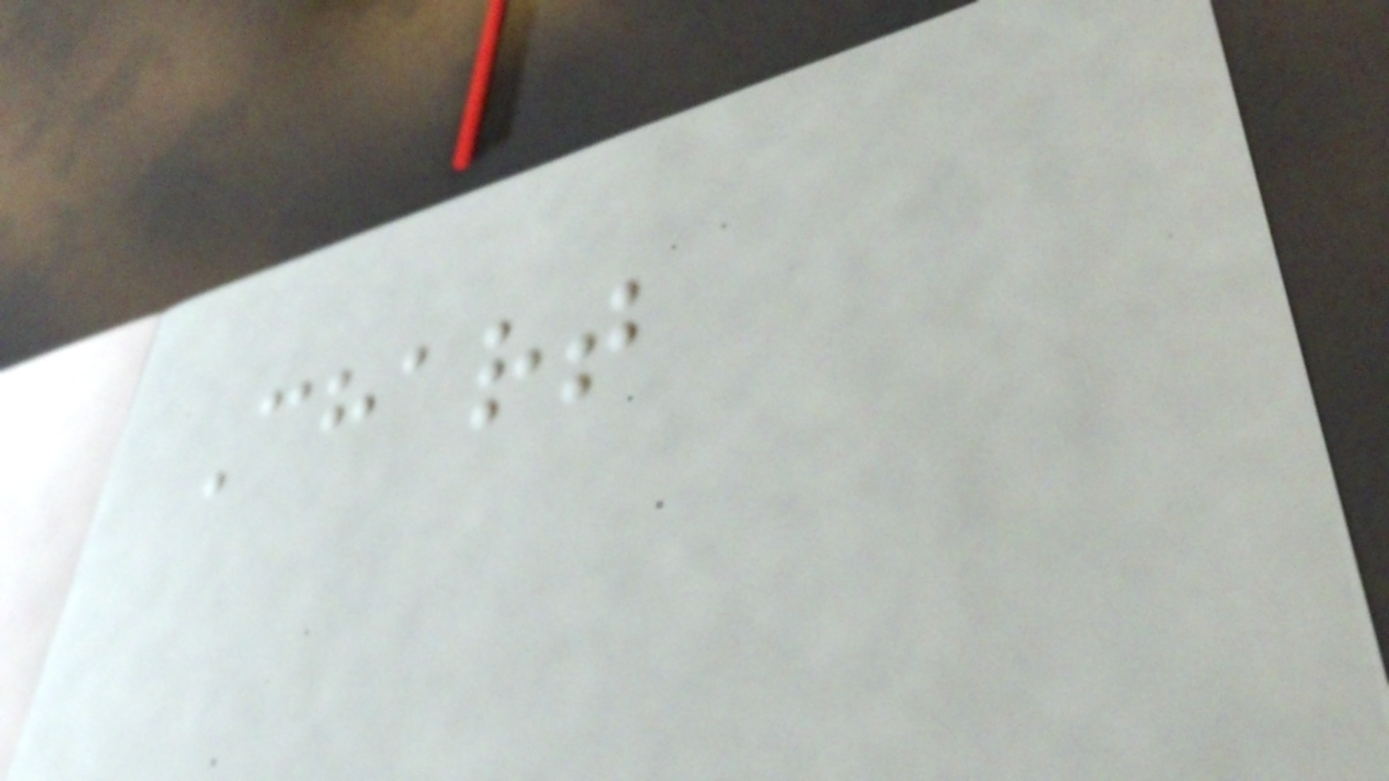Chart
